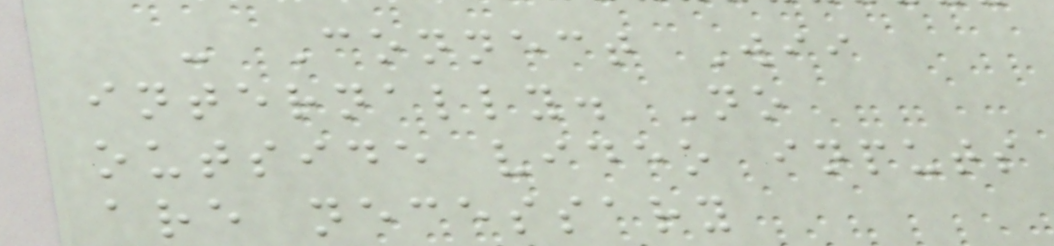- Connect Wii
internally. No
outside video inputs
are necessary
